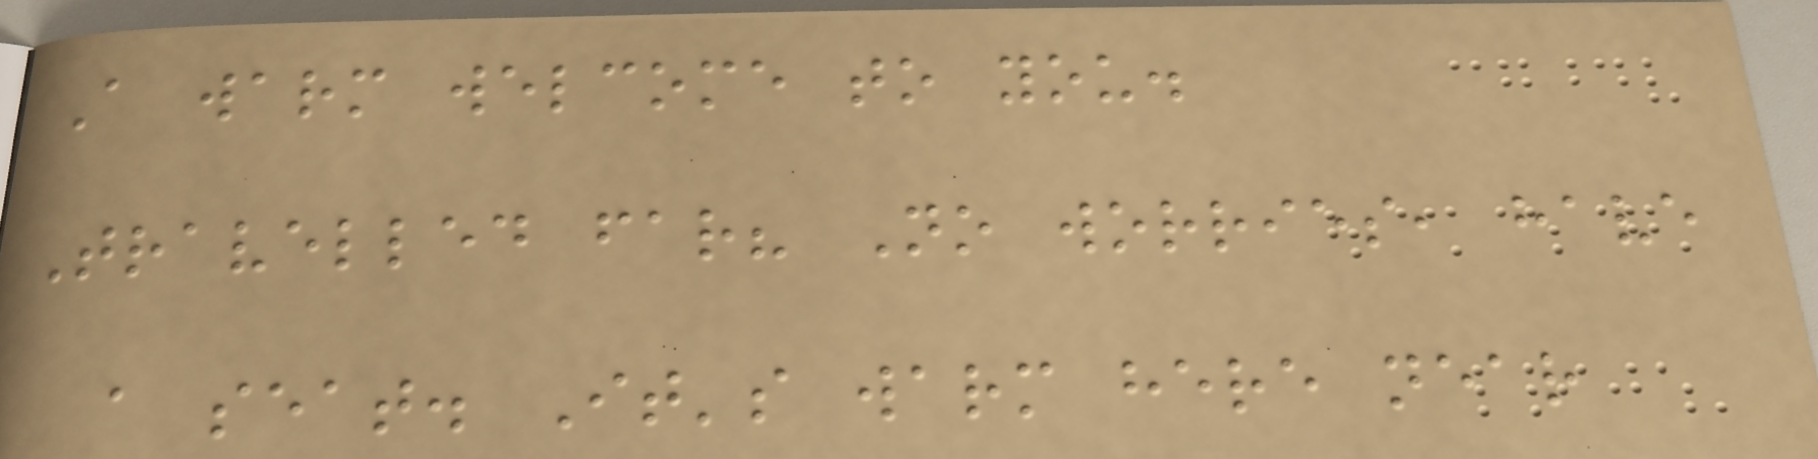A warm welcome to you.
Travelled far? No worries, have
a seat. It's warm here near
